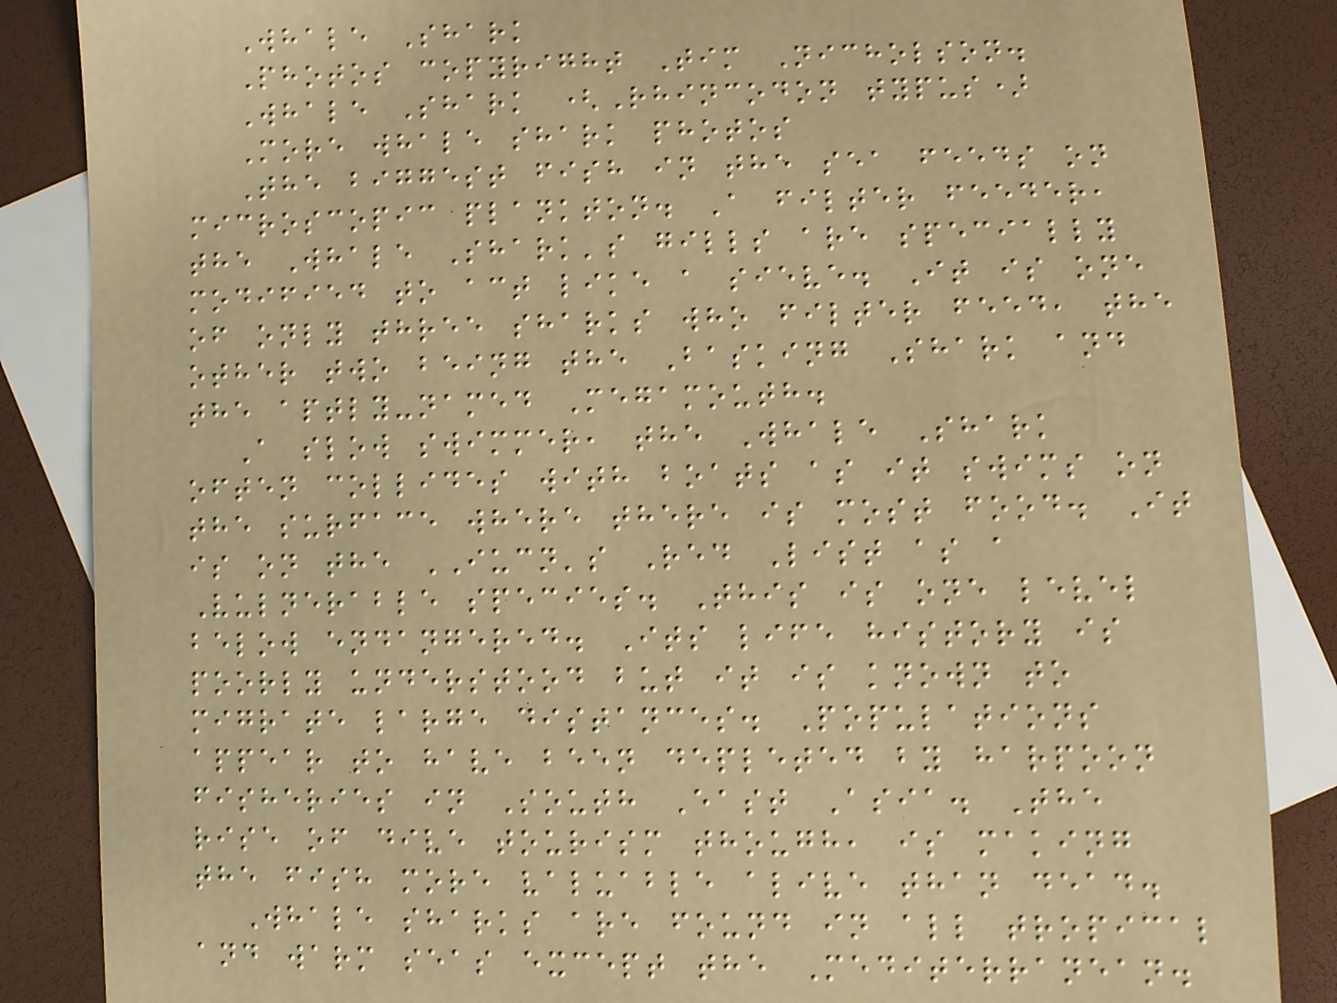Whale Shark
Photos copyright Tim Nicholson.
Whale Shark (Rhincodon typus)
More whale shark photos
The biggest fish in the sea feeds on
microscopic plankton. A filter feeder,
the Whale Shark's gills are specially
modified to act like a sieve. It is one
of only three sharks who filter feed, the
other two being the Basking Shark and
the aptly-named Megamouth.
A slow swimmer, the Whale Shark
often collides with boats as it swims on
the surface where there is most food. It
is on the IUCN's Red List as a
Vulnerable species. This is one level
below endangered. Its life history is
poorly understood but it is known to
migrate large distances. Populations
appear to have been depleted by harpoon
fisheries in South East Asia. The
rise of dive tourism though, is making
the fish more valuable alive than dead.
Whale sharks are found in all tropical
and warm seas except the Mediterranean.
